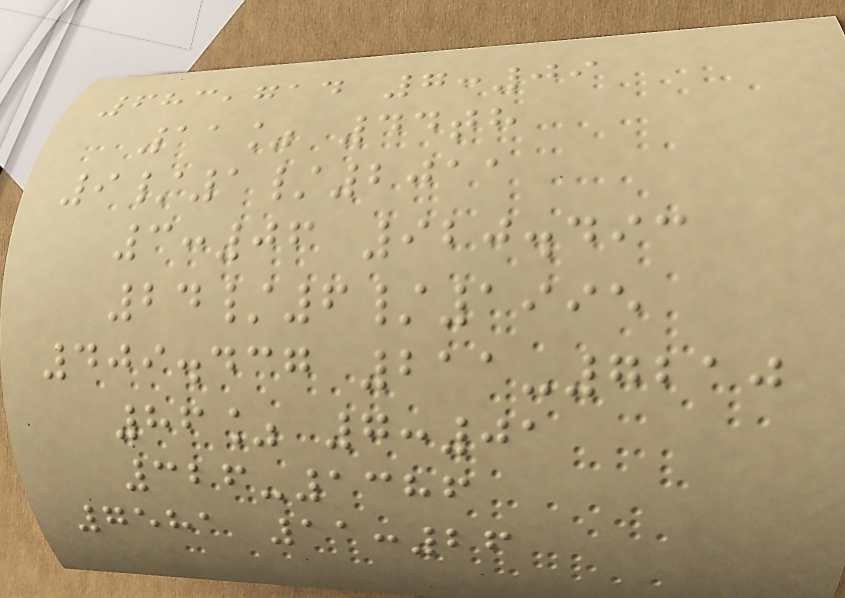683,714 7:09
11% 44th
9/1/2011
3:06 920.493
24/6/1995
409.437 211-7210
86% 7:01
326-1386
7581 11:26
